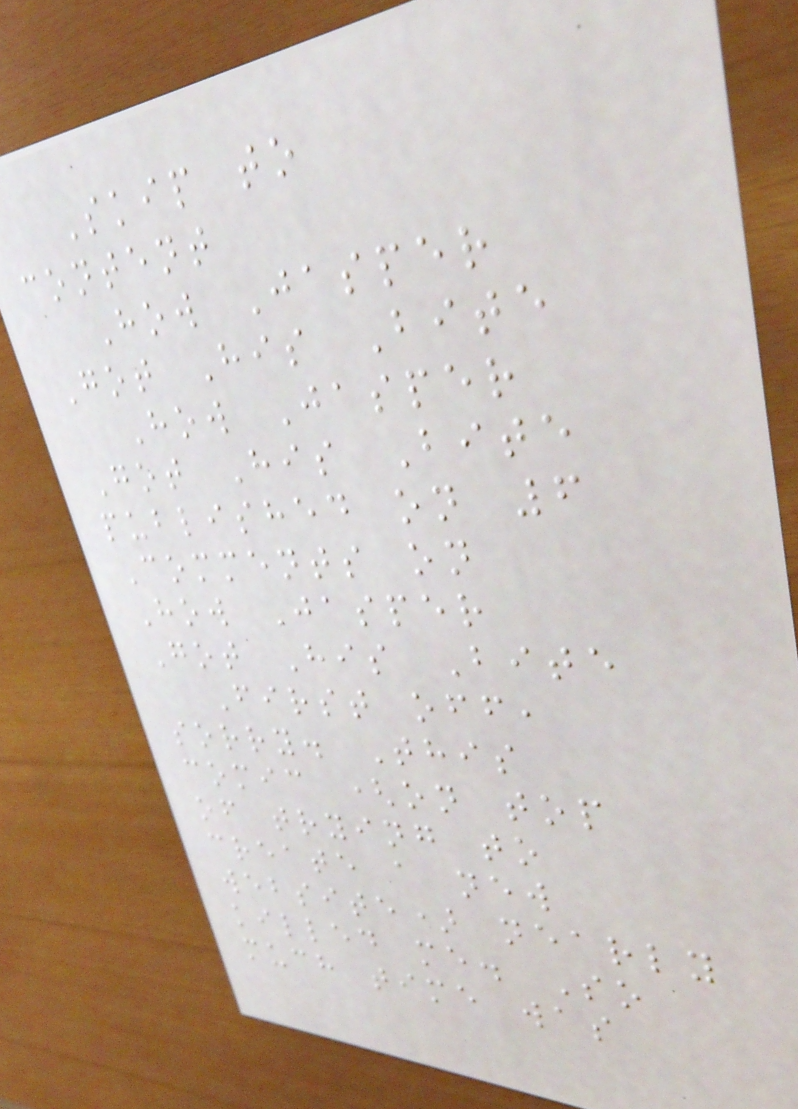Skip to
content
How Jasper
Got His Bite
How Jasper
Got His Bite
published on 6
Comments on
How Jasper
Got His Bite
First off,
sorry. This
comic (on top
of trying to
create a new
website) nearly
killed me. So
much time was
